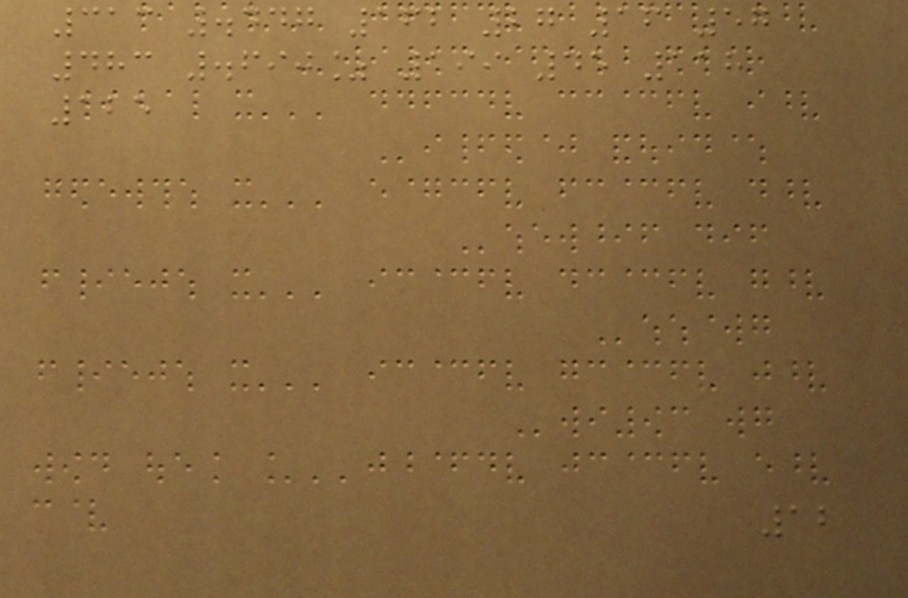313 .447 162 27 16 57
483 .690% 199 45 118
125
12
